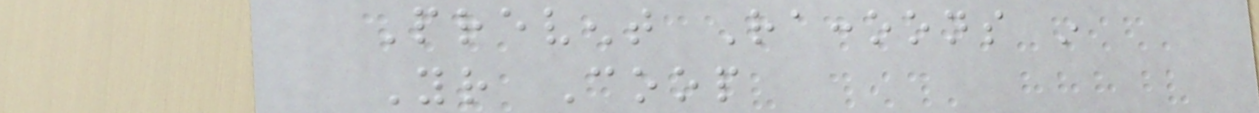Prevent Raccoons in
Your Coop
